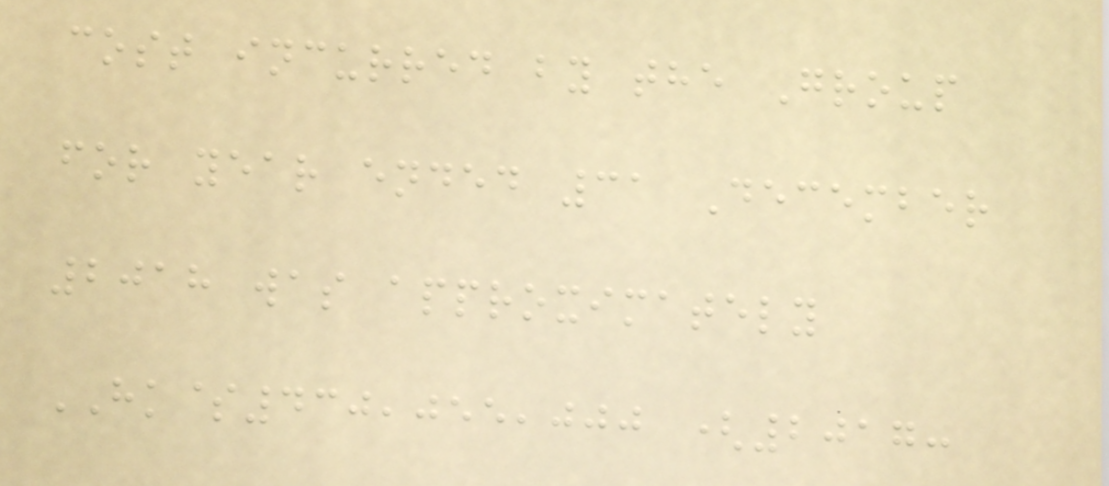cost incurred by the Group
for year ended 31 December
2018 was approximately
HK$430,055,000 (2017:
